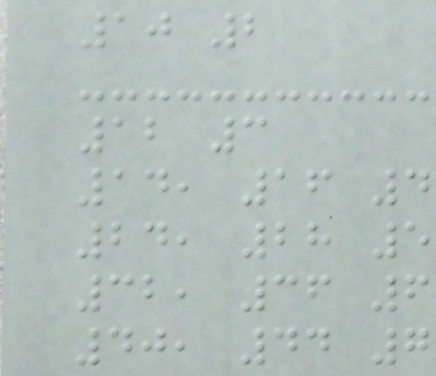10 2
12 3
14, 16 4
24, 28 5
32, 36 6
40, 44 7
